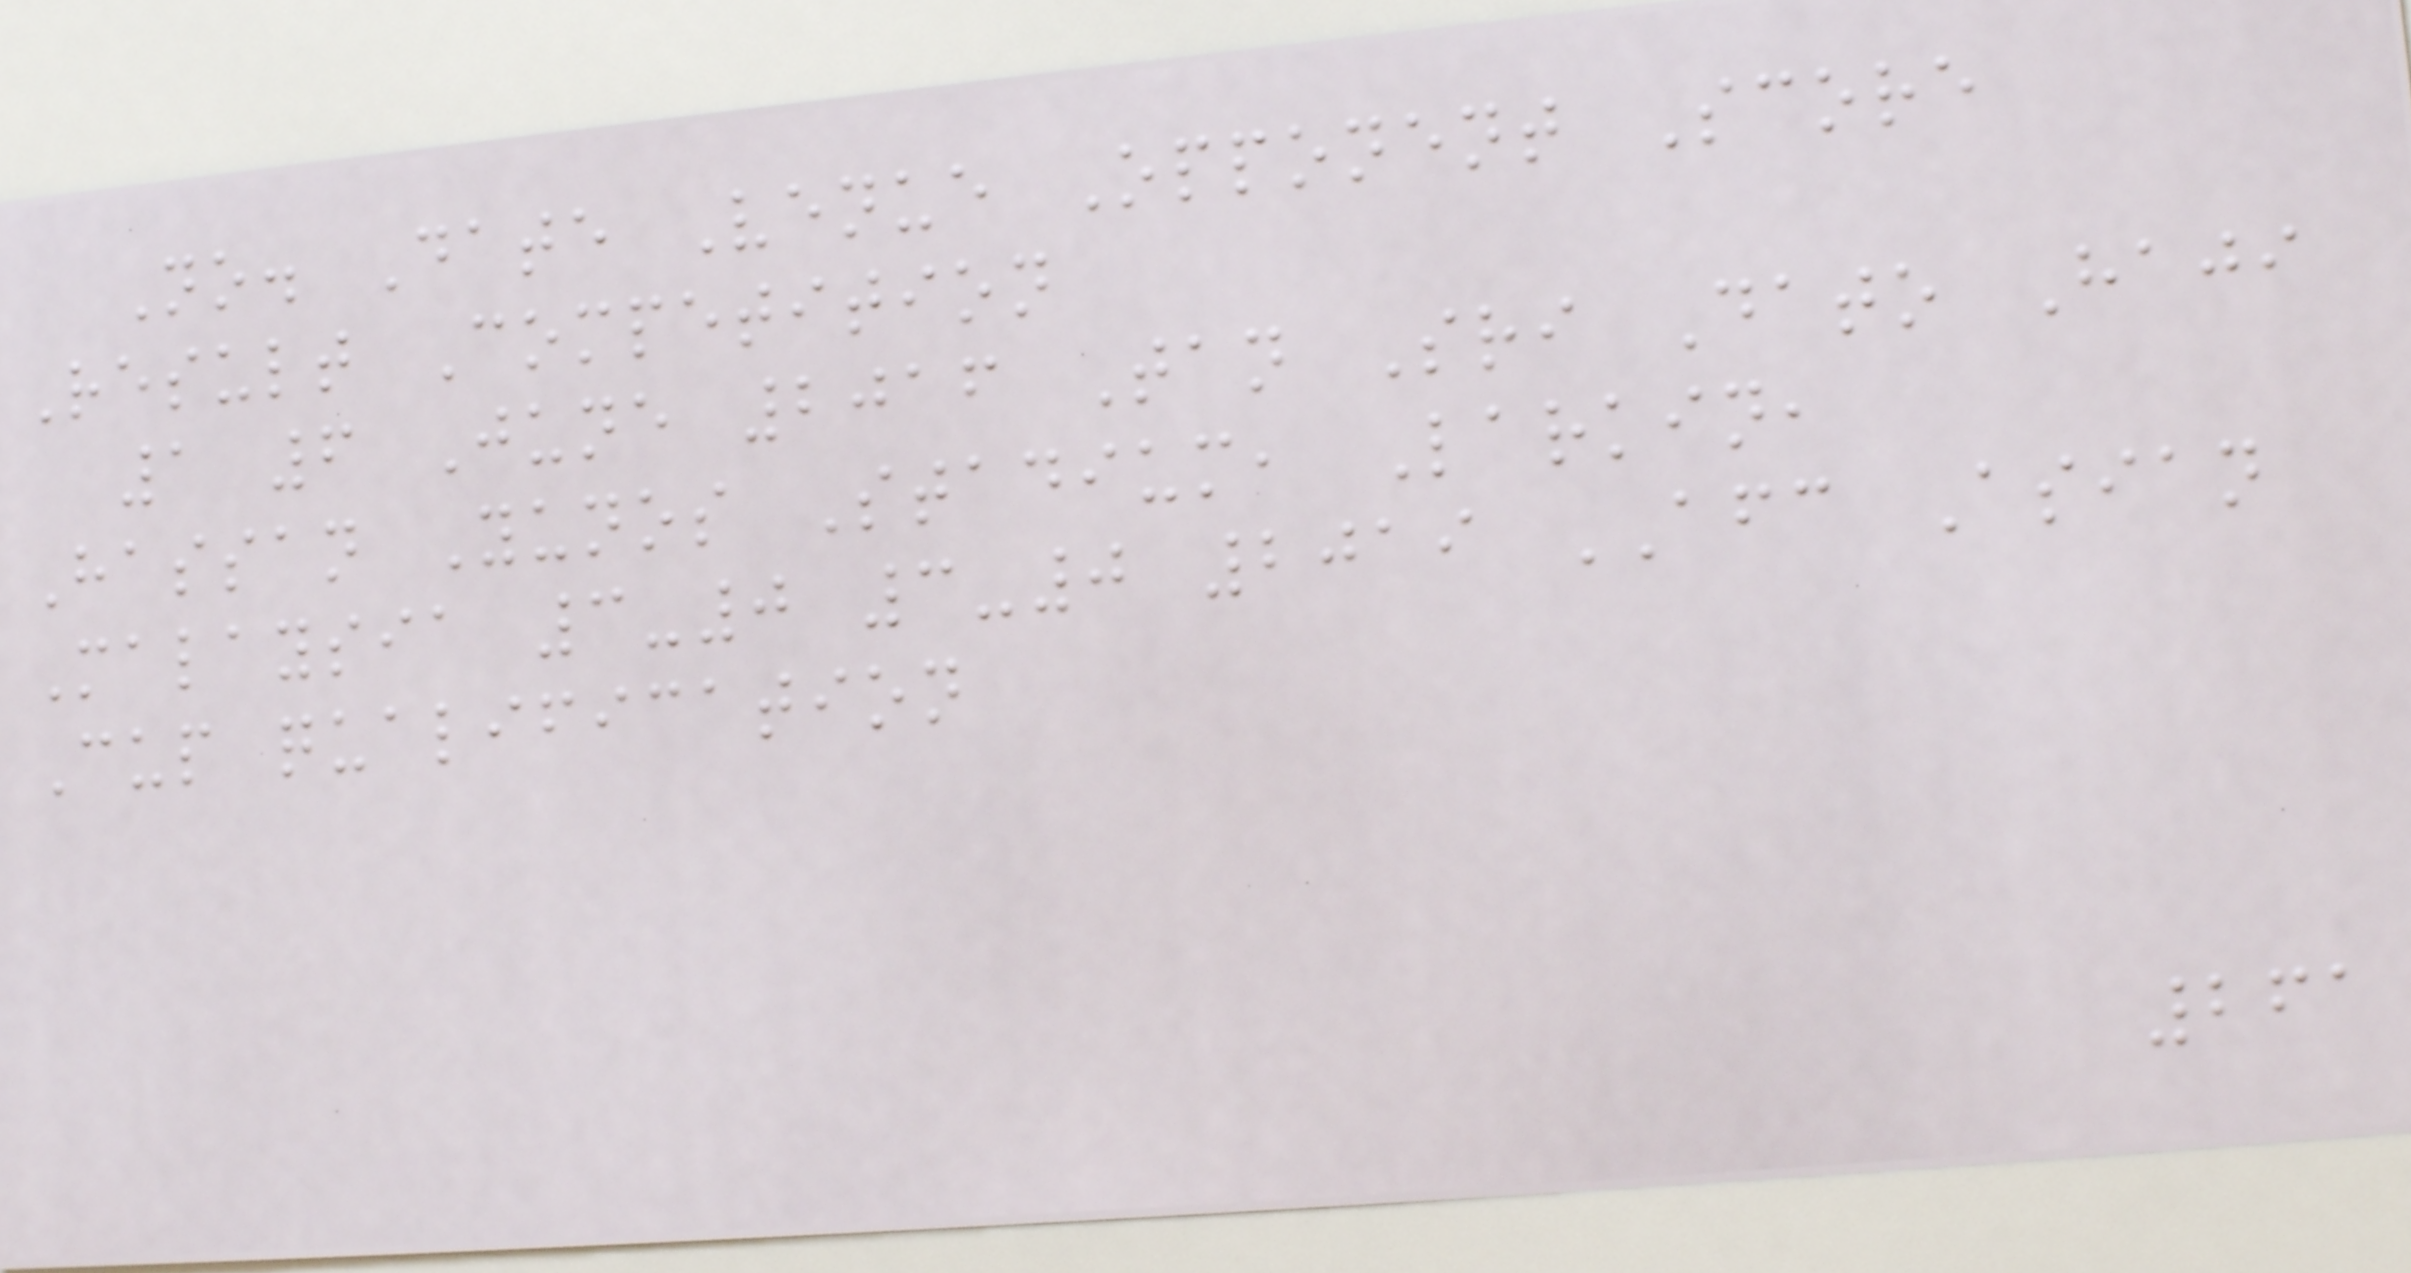No. Date Venue Opponent Score
Result Competition
1 6 June 2016 Tan Sri Dato Haji
Hassan Yunos Stadium, Larkin,
Malaysia 3-0 3-0 2019 AFC Asian
Cup qualification
261
